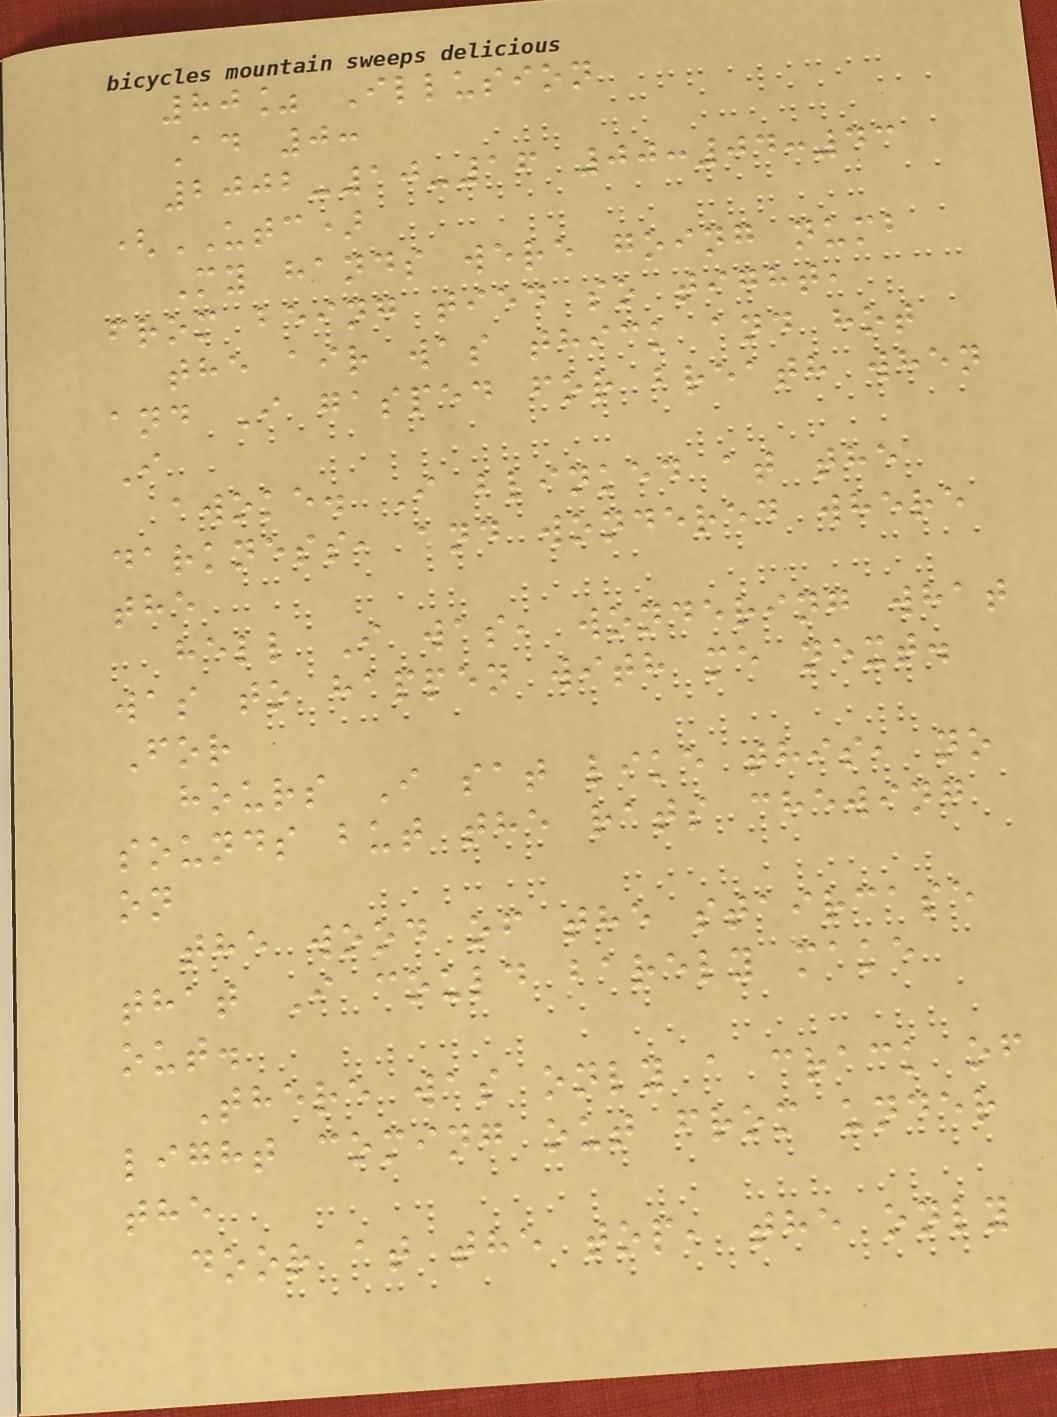80% Illusion
Ad 0:
2002-10-16 00:04:43
(UTC)
My hands were going numb
from being tied so tight,
the air was thick and hot
and I gasped for breath when
I
awoke. I blinked at the
darkness, and wondered where
the
hell I was, wondering what
was to happen with me next.
For
hours I sat like this, no
sounds but the rats chewing
on
the wood of the staircase
that I could barely make
out.
There was only a crack of
light coming out from under
the
door at the top, the only
